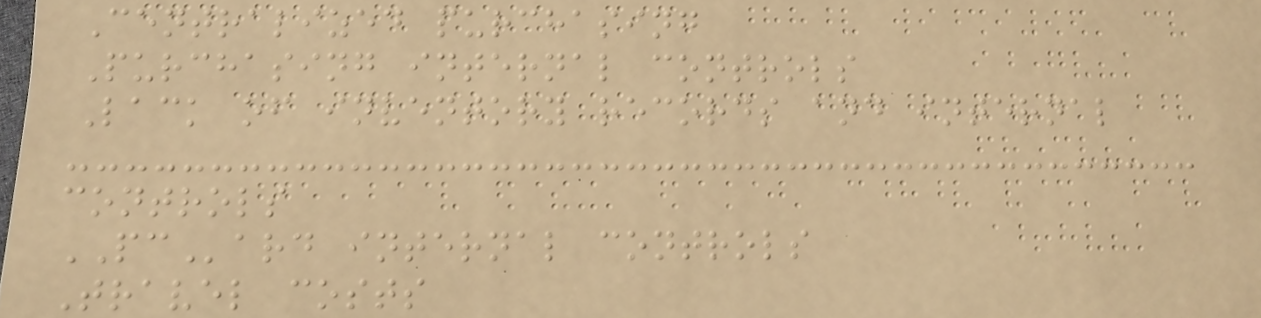Centralized purchasing
Purchasing internal controls
Lack of inventory records and internal
controls
PCard internal controls
Travel costs
